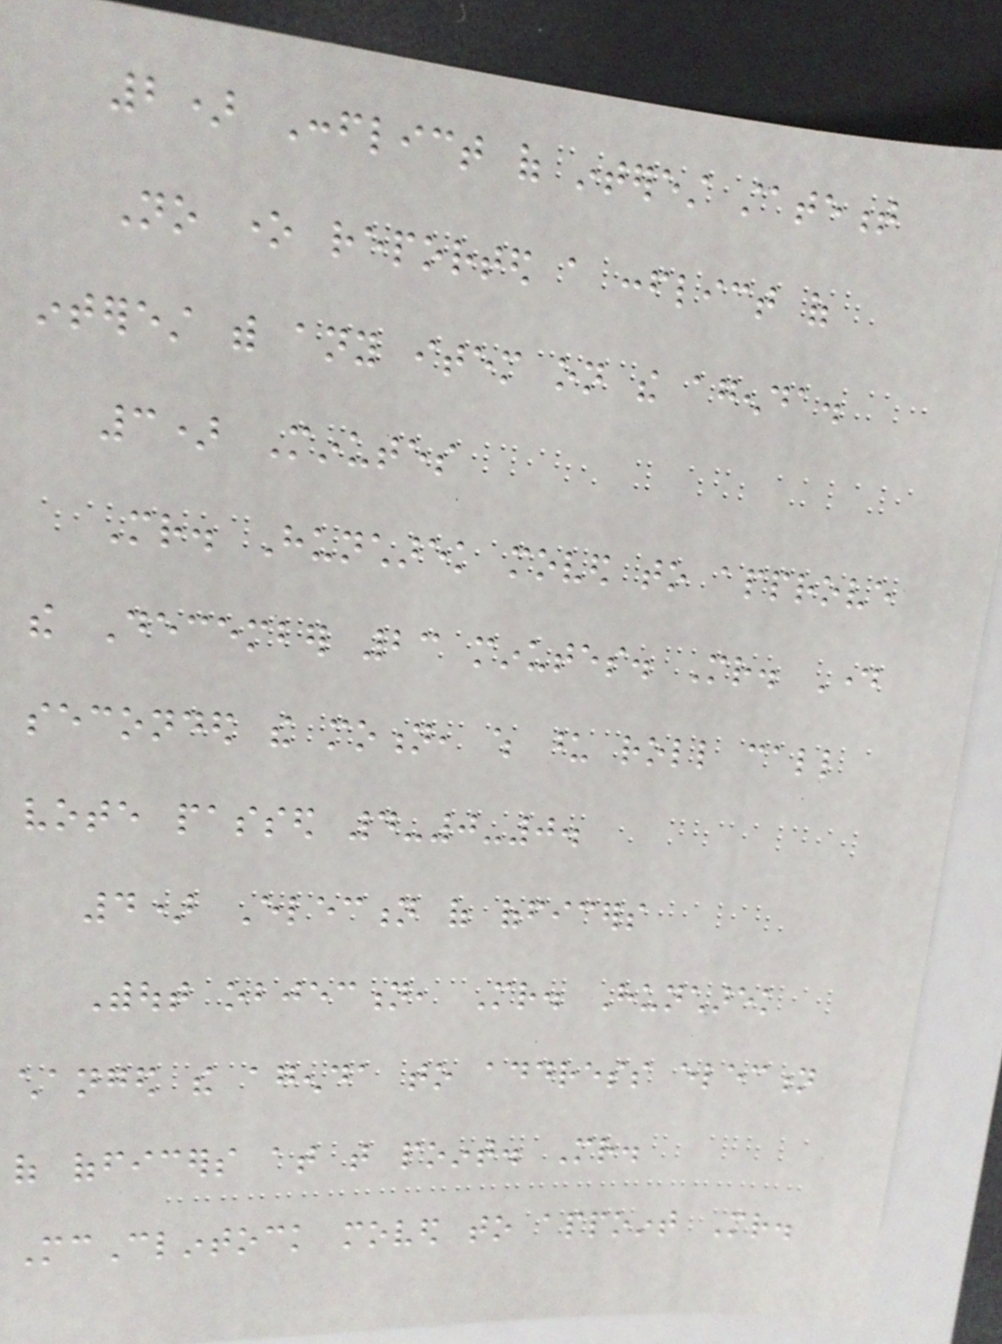2) Conflict of interest statement
No one reported a conflict of
interest with any item on the agenda.
3) Minutes
Mr. Huncharek moved to approve
the December 23 minutes. Mr. Day
seconded the motion, which upon roll call
vote passed 4-0-0.
4) Election of officers
Without objection, Mr. Huncharek
changed the agenda to address election
of officers at that point. Mr.
McClintock moved to appoint Mr.
